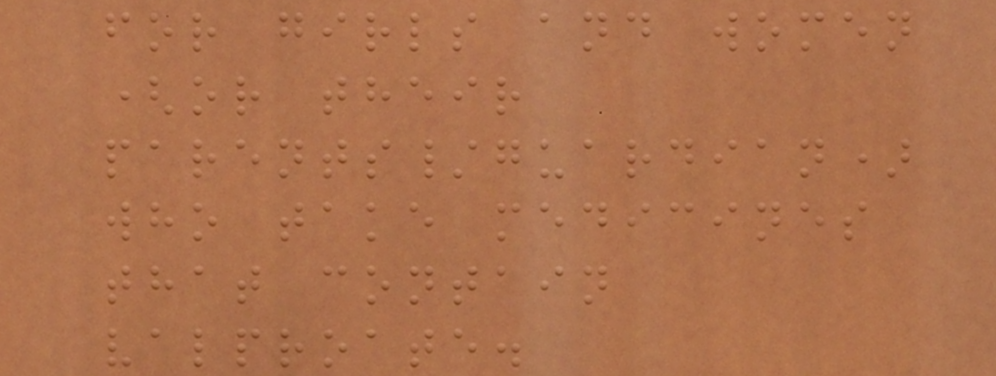for girls and women
(or their
parents/guardian)
who take medicines
that contain
valproate.
